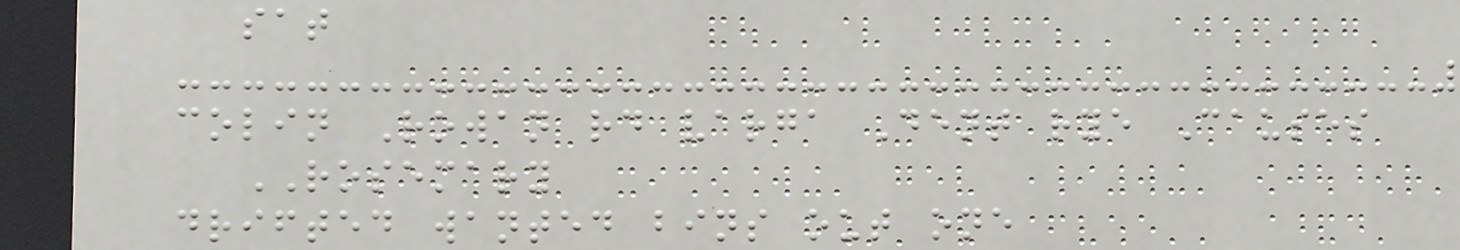sat
colin Rowan rd varga Dent rye Causes
ROSEMARY
drifted wanted bins out one
